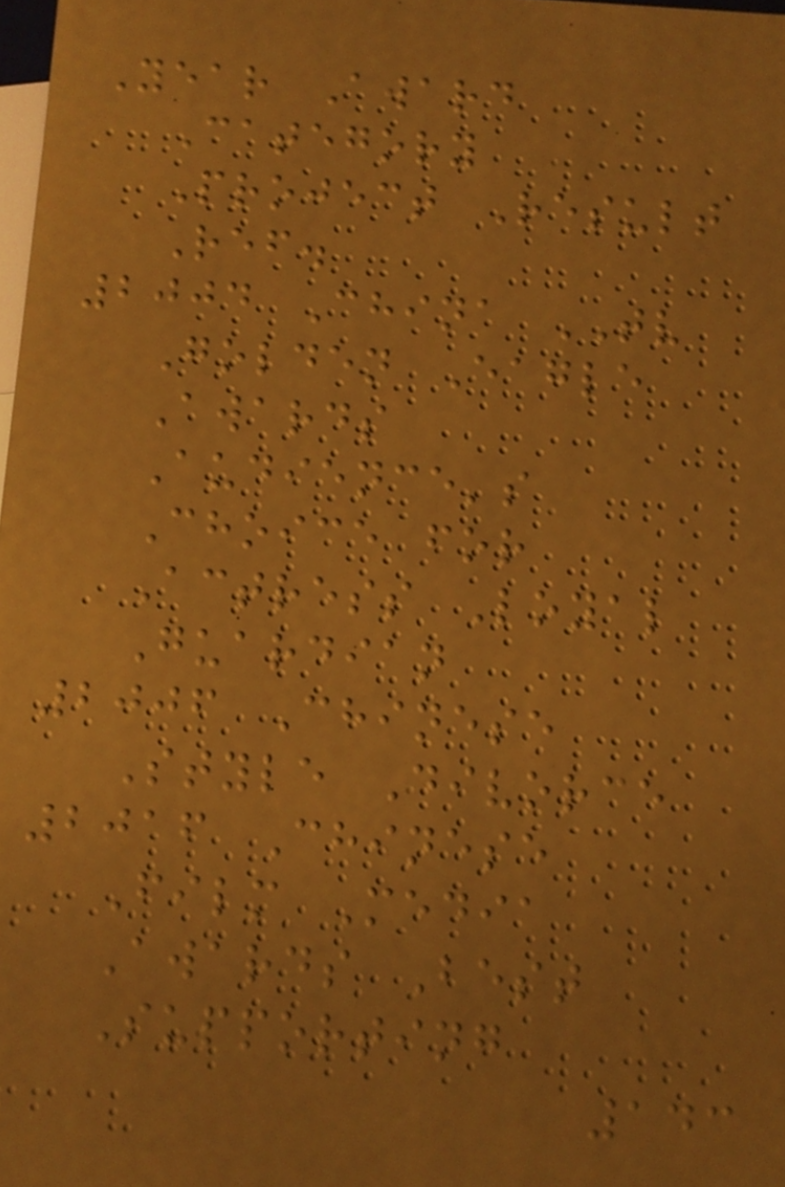Year Award
Category
Project Result
Ref.
2004 China TV
Golden Eagle
Awards
Audience's
Choice for
Actress Loyal
Guardian
2006 Chinese
Style Divorce
2016 Chinese
Film Media
Awards Best
Supporting
143
